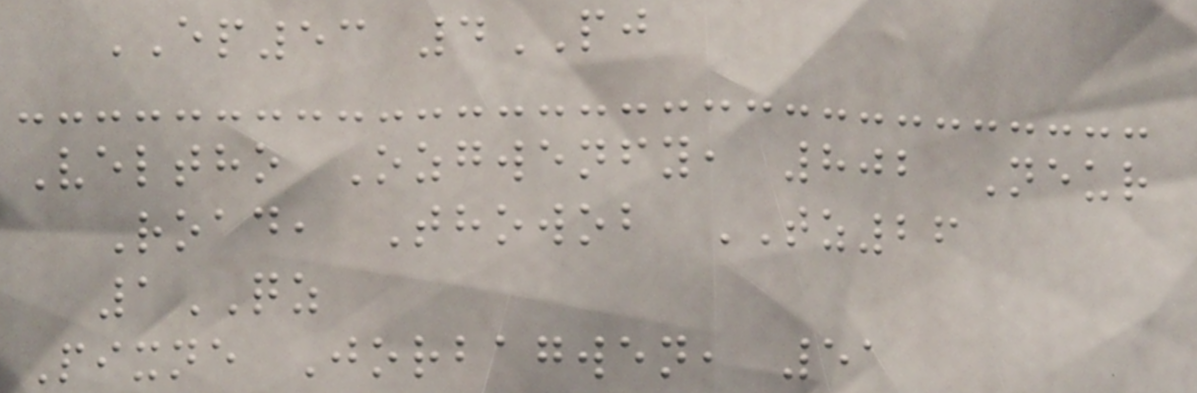EP53 4PJ
Veltho Ozgwenfy, 802 Neur
Road, Thowob TZ26
1QZ
Pixne Jorbagwen, 51
